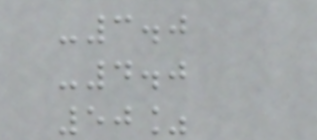-3.0
-4.0
50%
